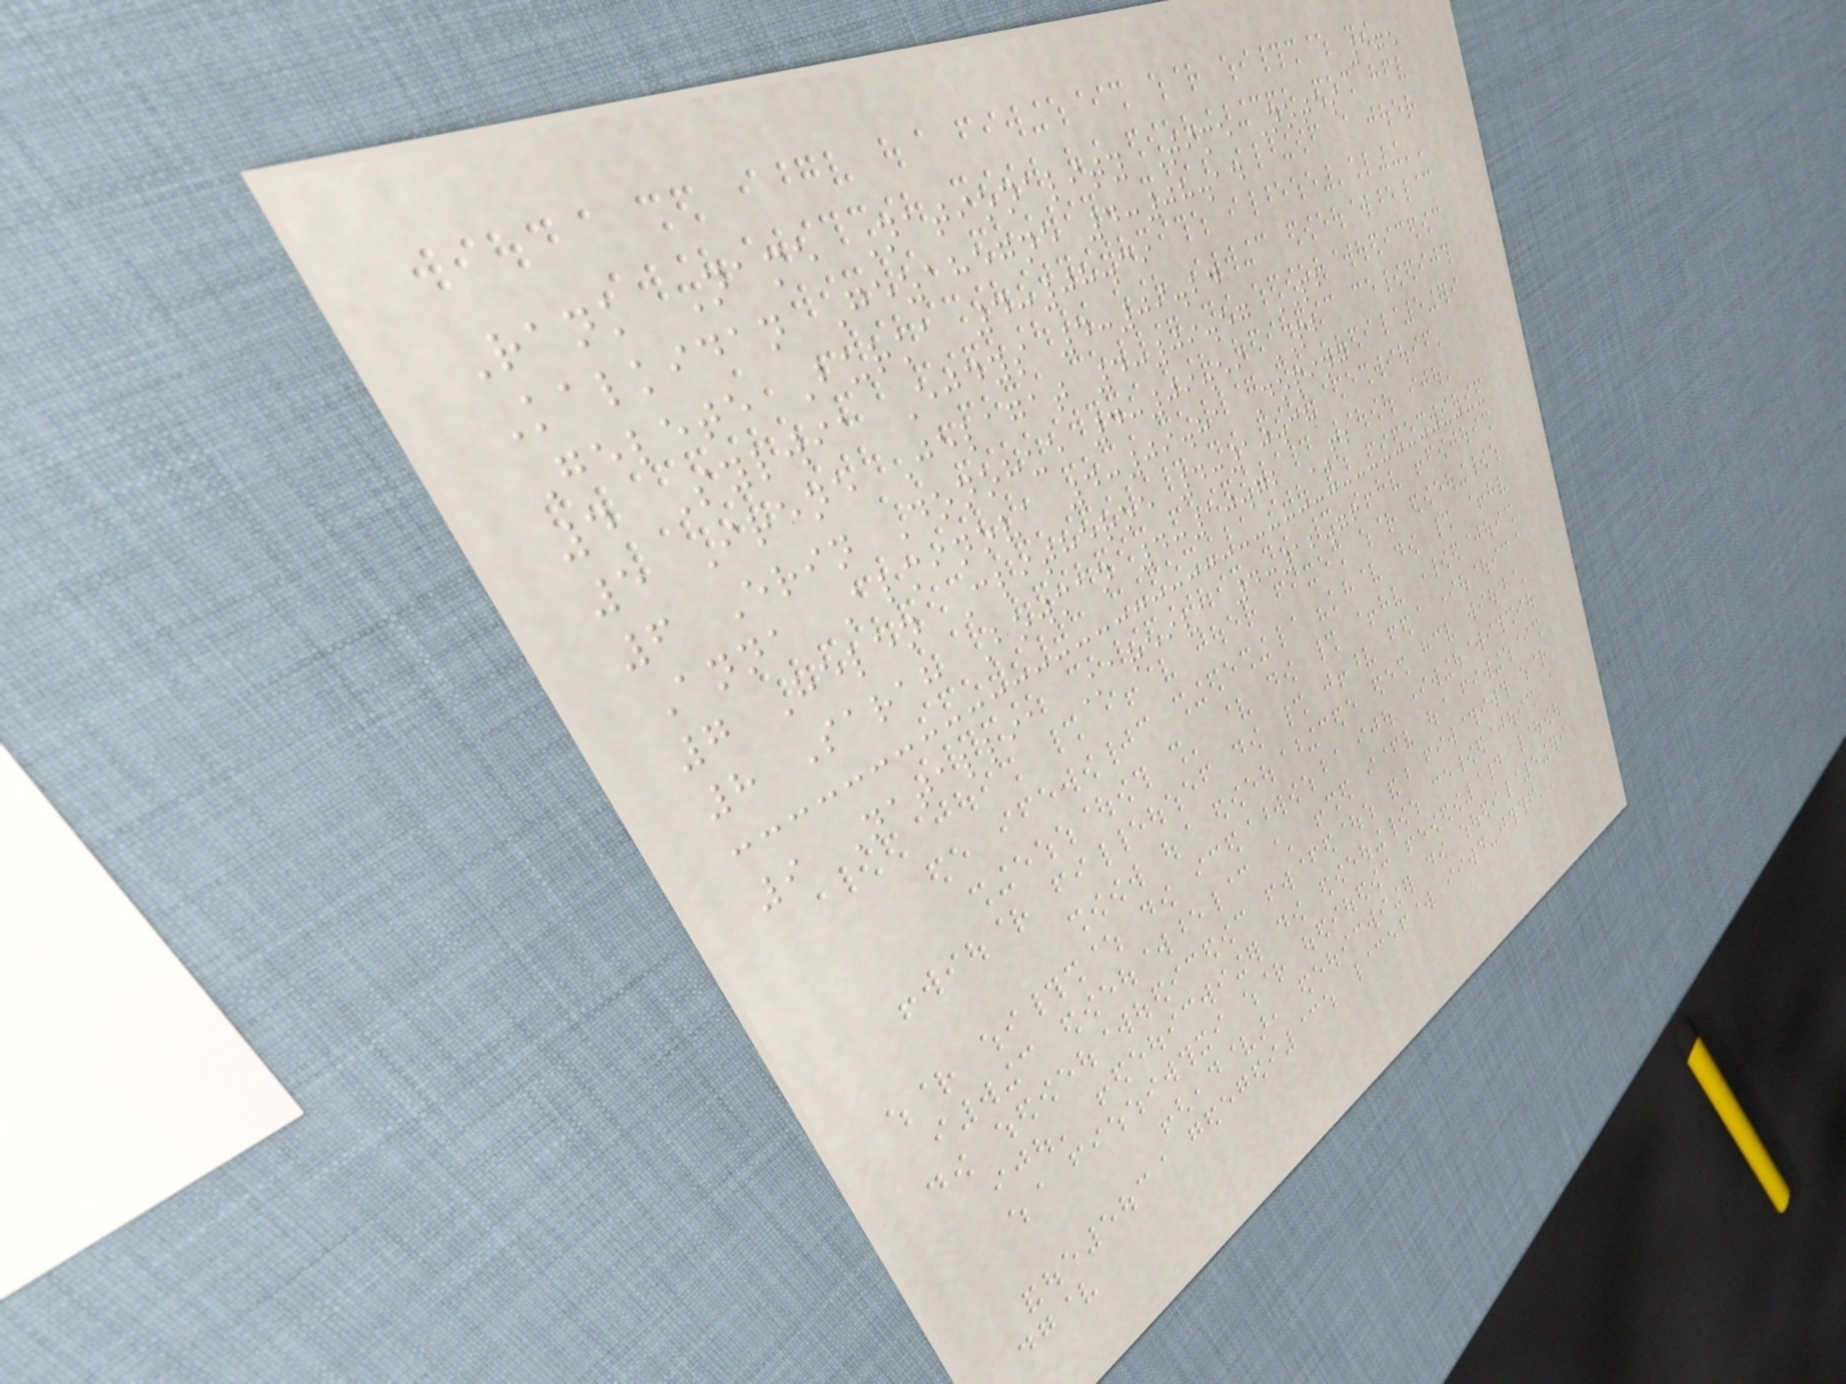175
Rank Name Nationality Time Notes
Kalkidan Gezahegne 4:08.14
Gelete Burka 4:08.39
4 Sylwia Ejdys 4:09.24
5 Irene Jelagat 4:09.57 PB
6 Erin Donohue 4:09.59 PB
Anna Alminova 4:09.81 Doping
7 Helen Clitheroe 4:10.38
8 Sarah Bowman 4:10.72 PB
9 Natallia Kareiva 4:12.76
